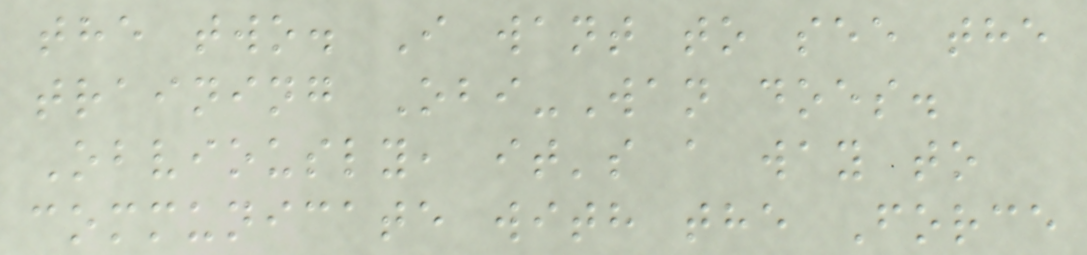the two. I want to see the
training Obi-Wan does.
Obviously, it's a way to
communicate with the Force
